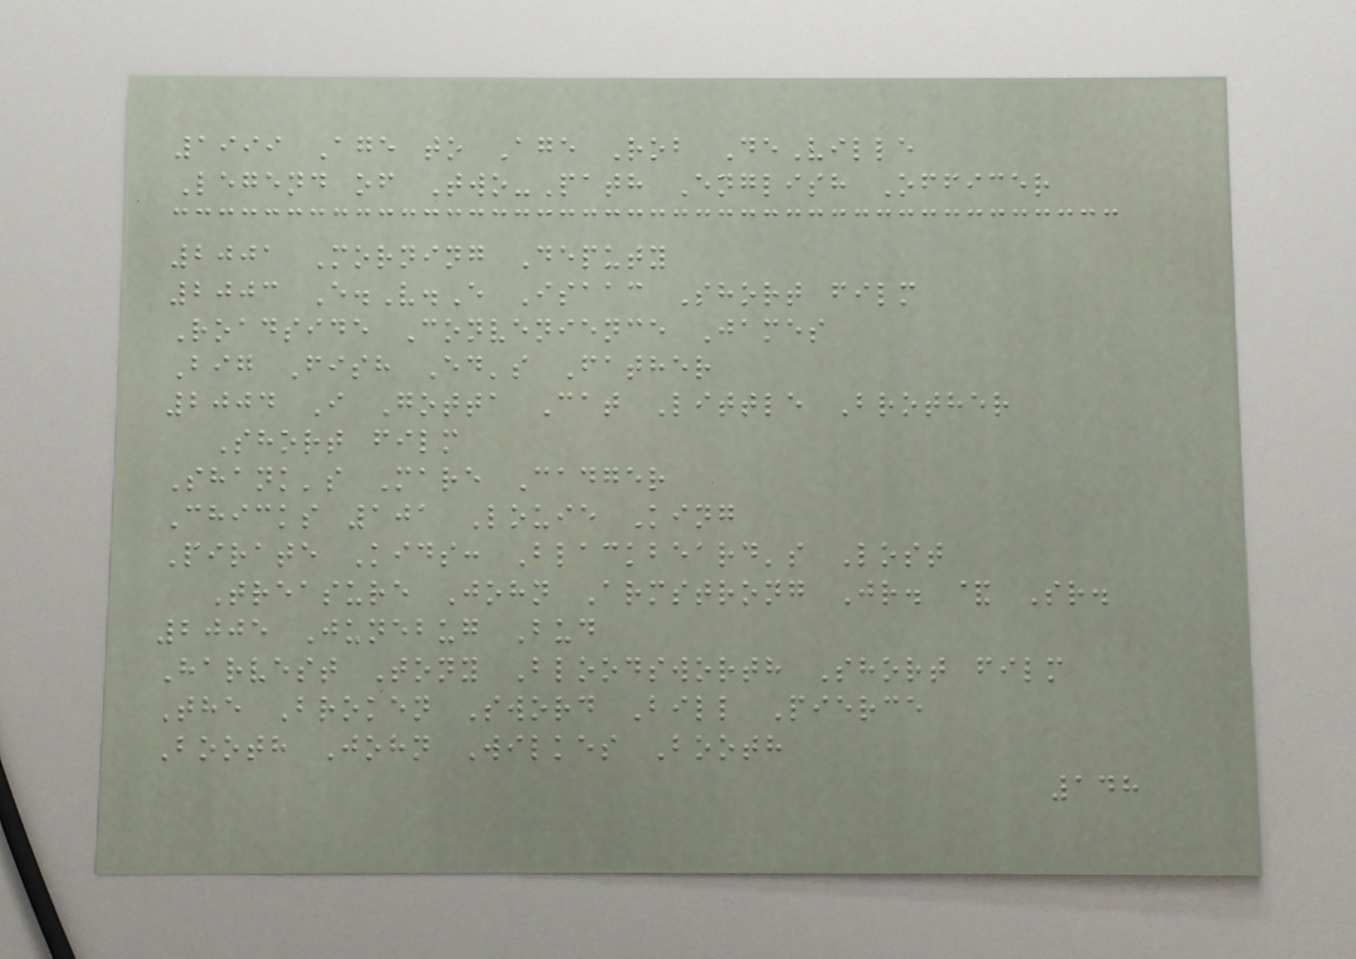1999 Age to Age Rob DeVille
Legend of Two-Path English Officer
2001 Morning Deputy
2003 E.V.E Isaac Short film
Roadside Convenience James
Big Fish Ed's Father
2004 I Gotta Cat Little Brother
Short film
Shank's Mare Cadger
Chicks 101 Louie King
Pirate Kids: Blackbeard's Lost
Treasure John Armstrong Jr. & Sr.
2005 Junebug Bud
Harvest Tony Bloodsworth Short film
The Broken Sword Bill Pierce
Booth John Wilkes Booth
148
